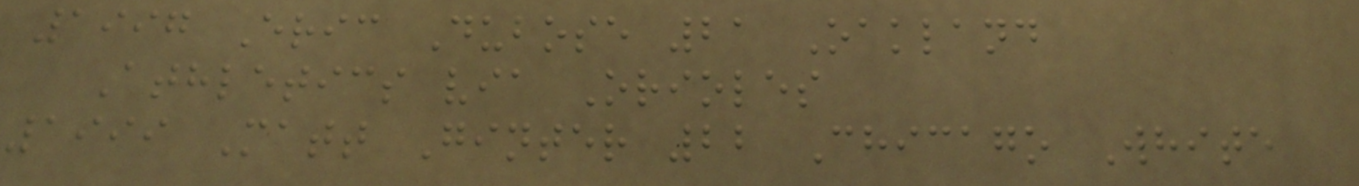1997 Eric Dubose 21 Oakland
Athletics via Orioles
1999 Matt Ginter 22 Chicago White
